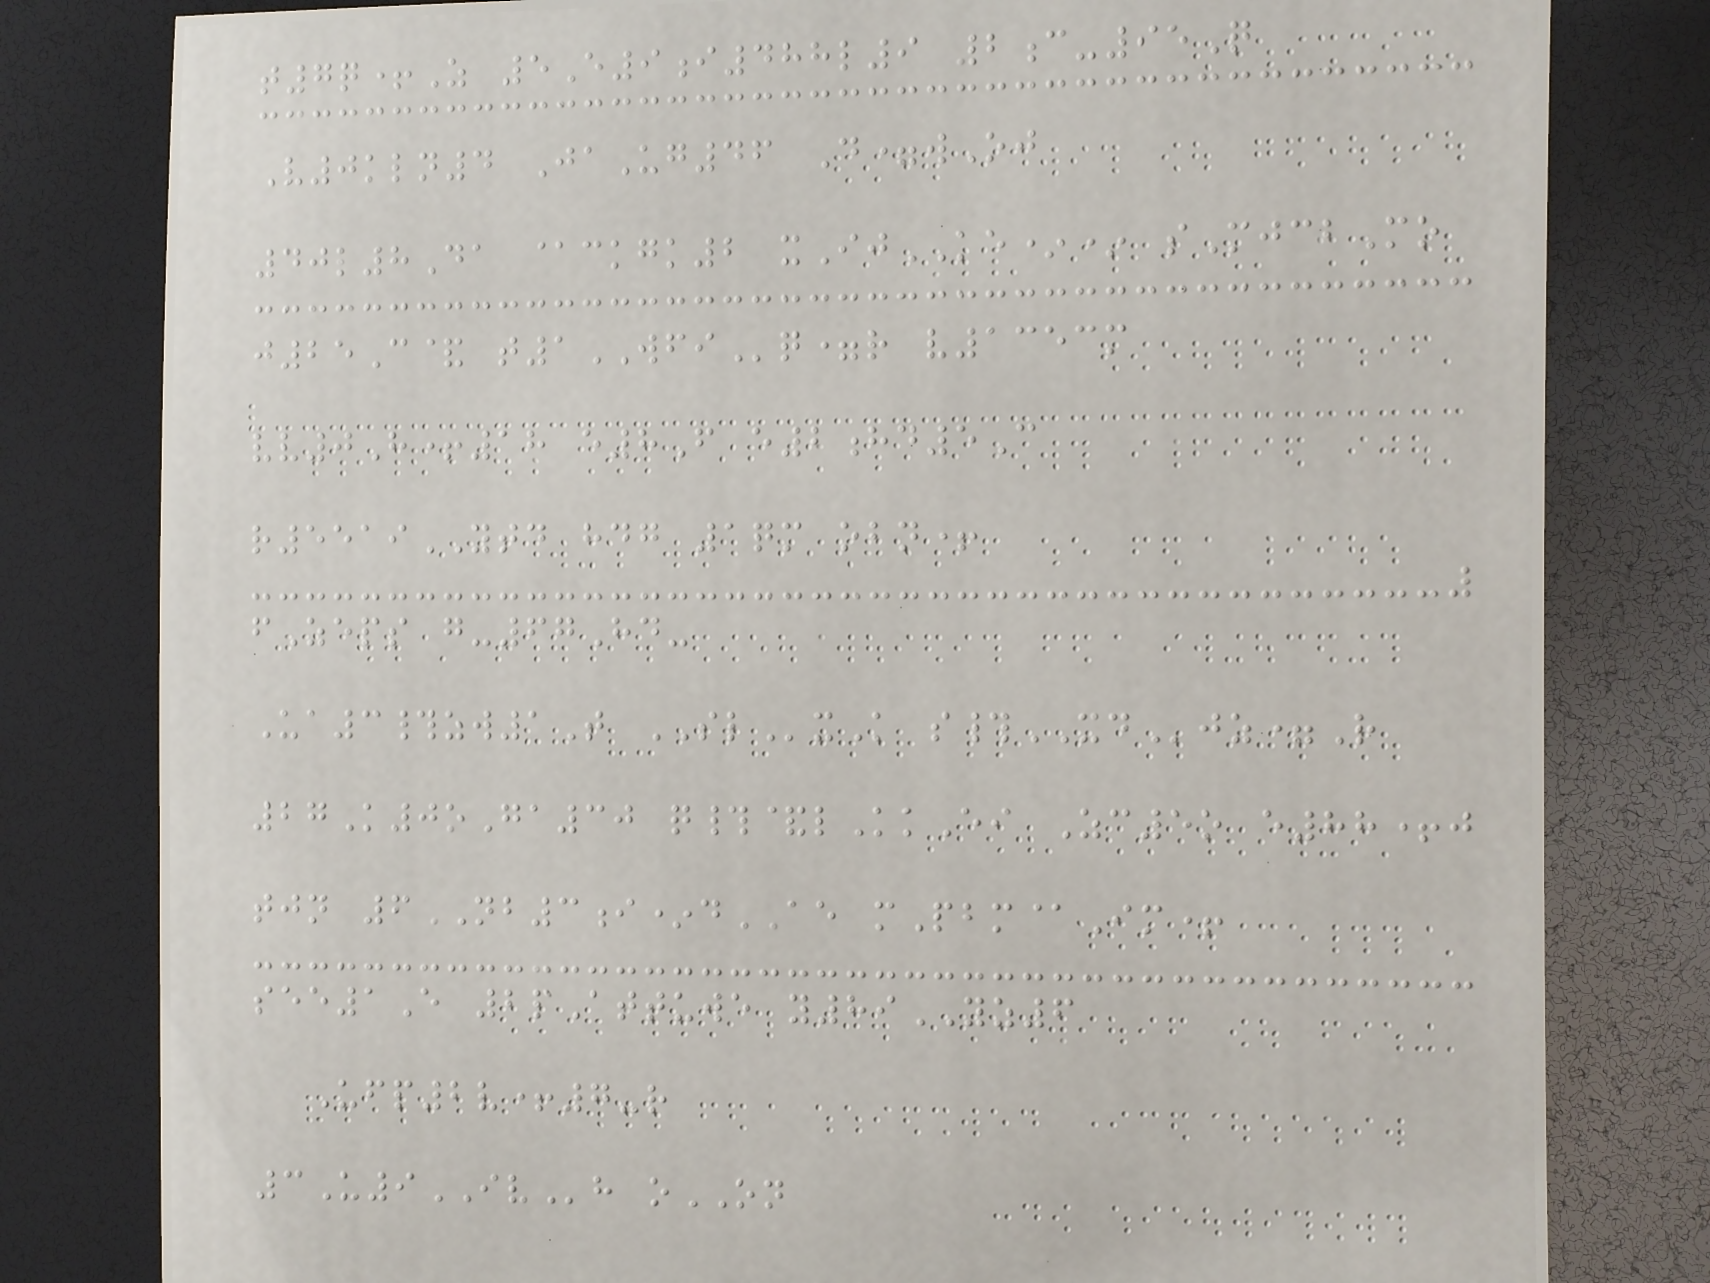t7q+Z 5E9i488l9 2c-95Q
V0kln4 JaUg46 D=wOj
40l8Da @ckgk2 xIjKE** sMjcbMo
j25C& t1WFIq=r v1353m
vv0H+18 e8F e2hd5C
r5519YTD hdg 1qm obn+
fZeps g-67Hd-
Ua3#zw1T SLxK s#XDjz=R
27K0oGa30 q#&lKkEi Zc5o e88+j
tjn 6NB3i*dAE mPbm@Im+
see1E 2pAttuwe y89YZ6
Ufp2v+7-r
3U9IVh oON
